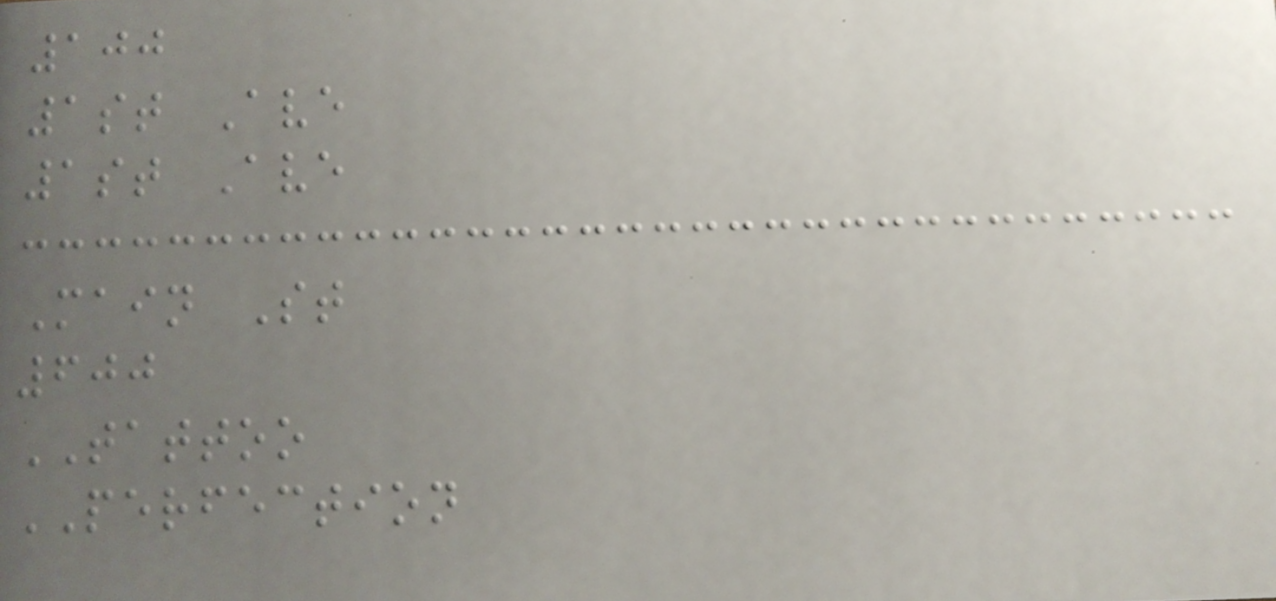100
1st Ave
1st Ave
Main St
600
TATTOO
PERFECTION
